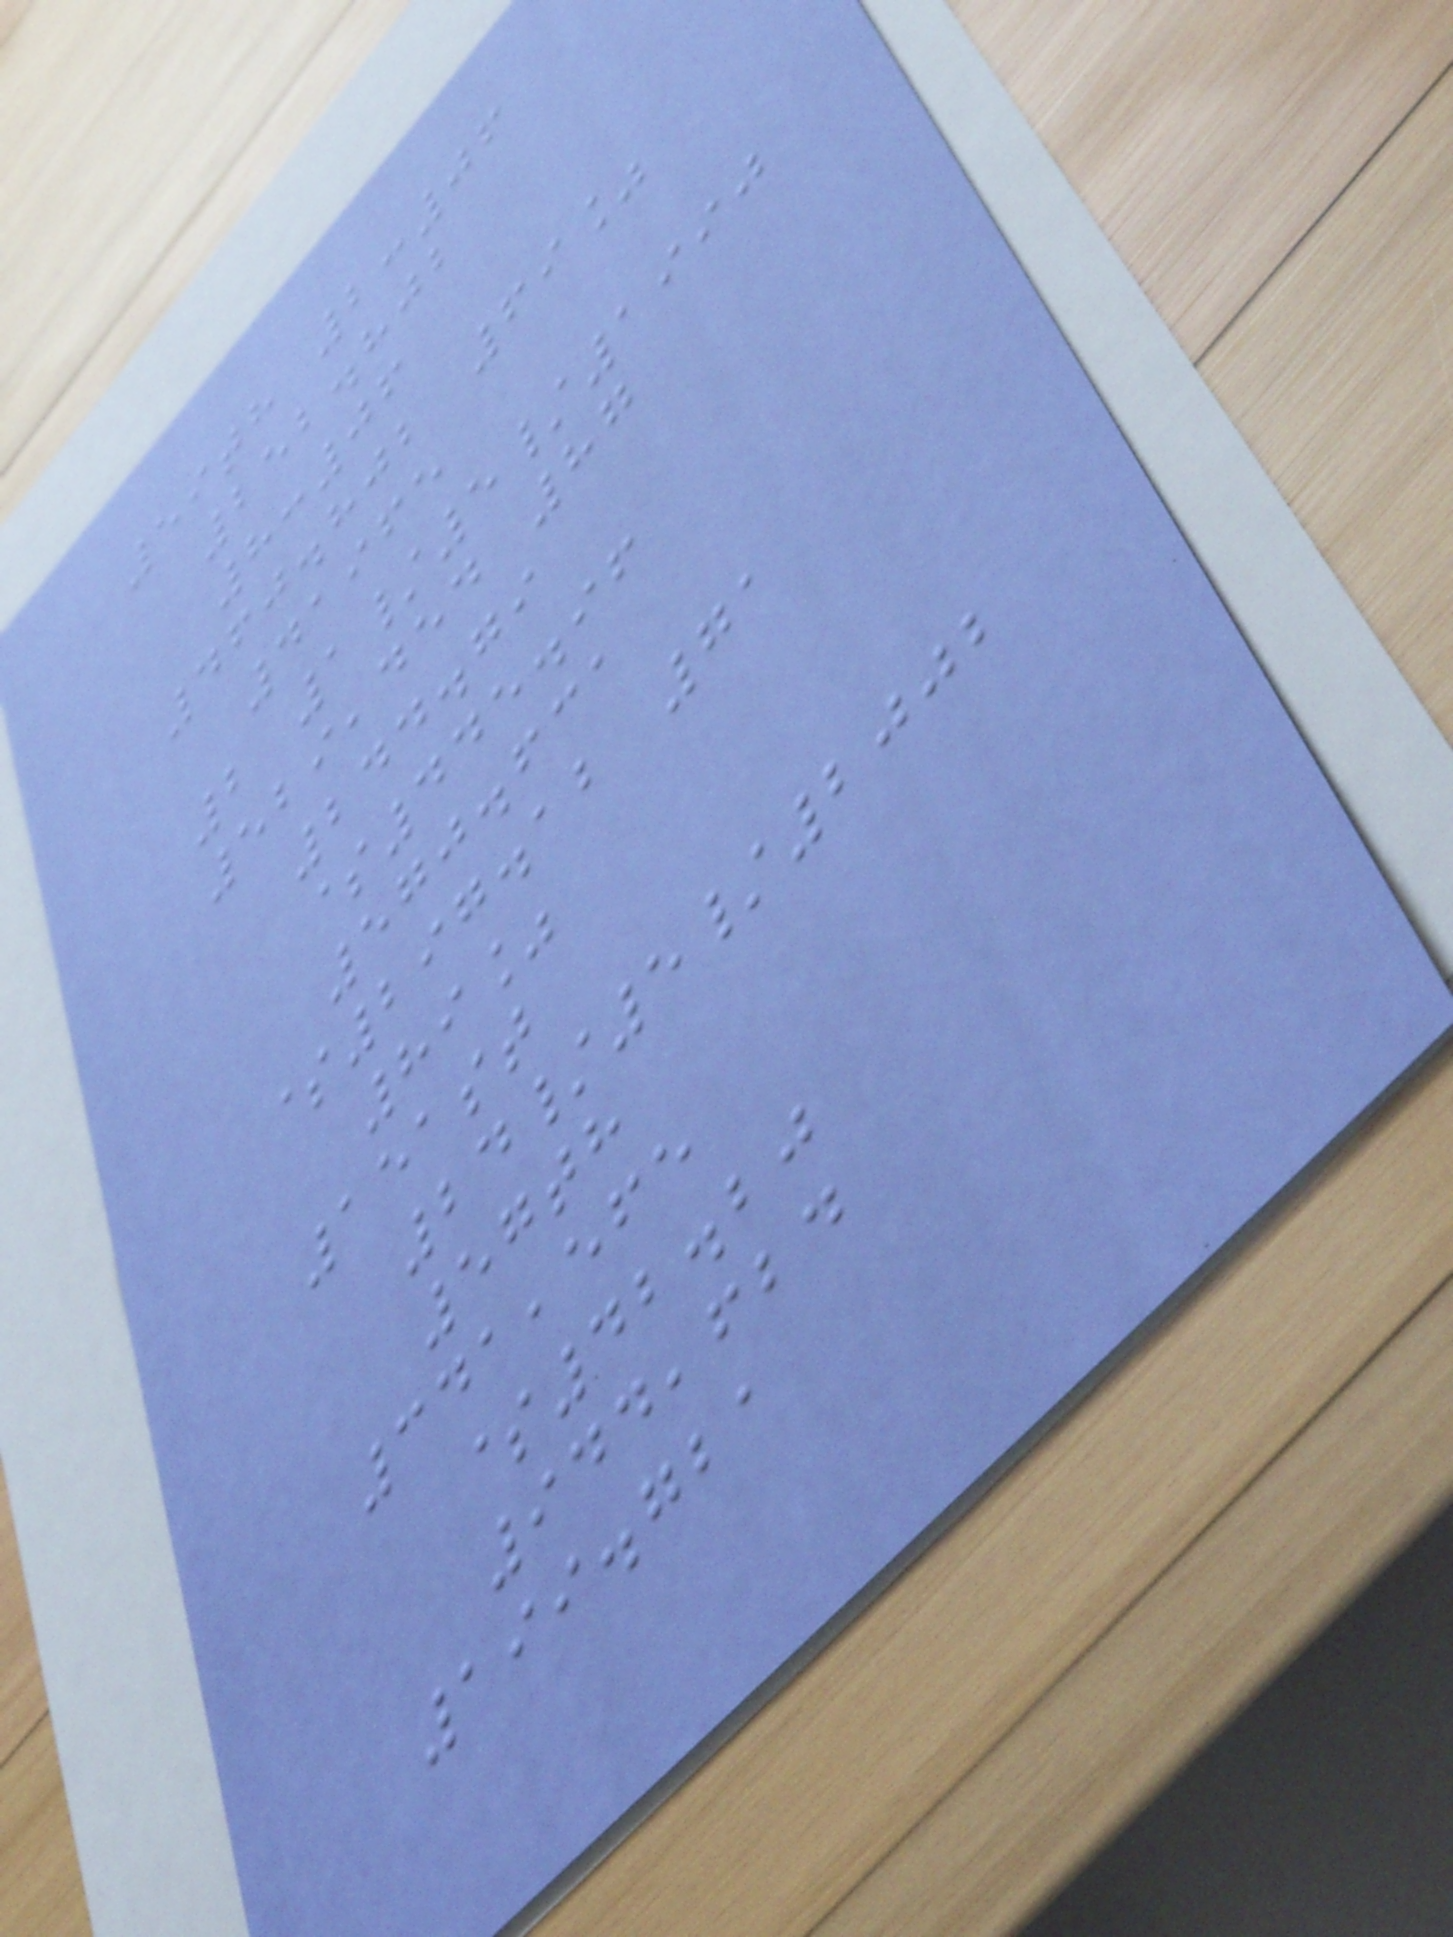59th 2:06
252.802
8:06
460.802 69%
41965
2 1/5/1990
529,454 87
244.79
$445.96
570.631
$297.12 71
89%
151st
24/5/2002
57th
341,565
$42.20
944,624
199.721
